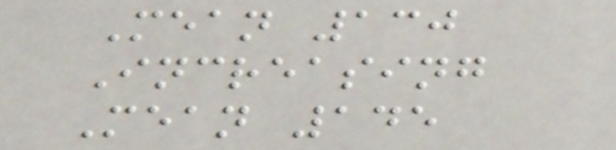Mean 130
Increasing
Mean 145
